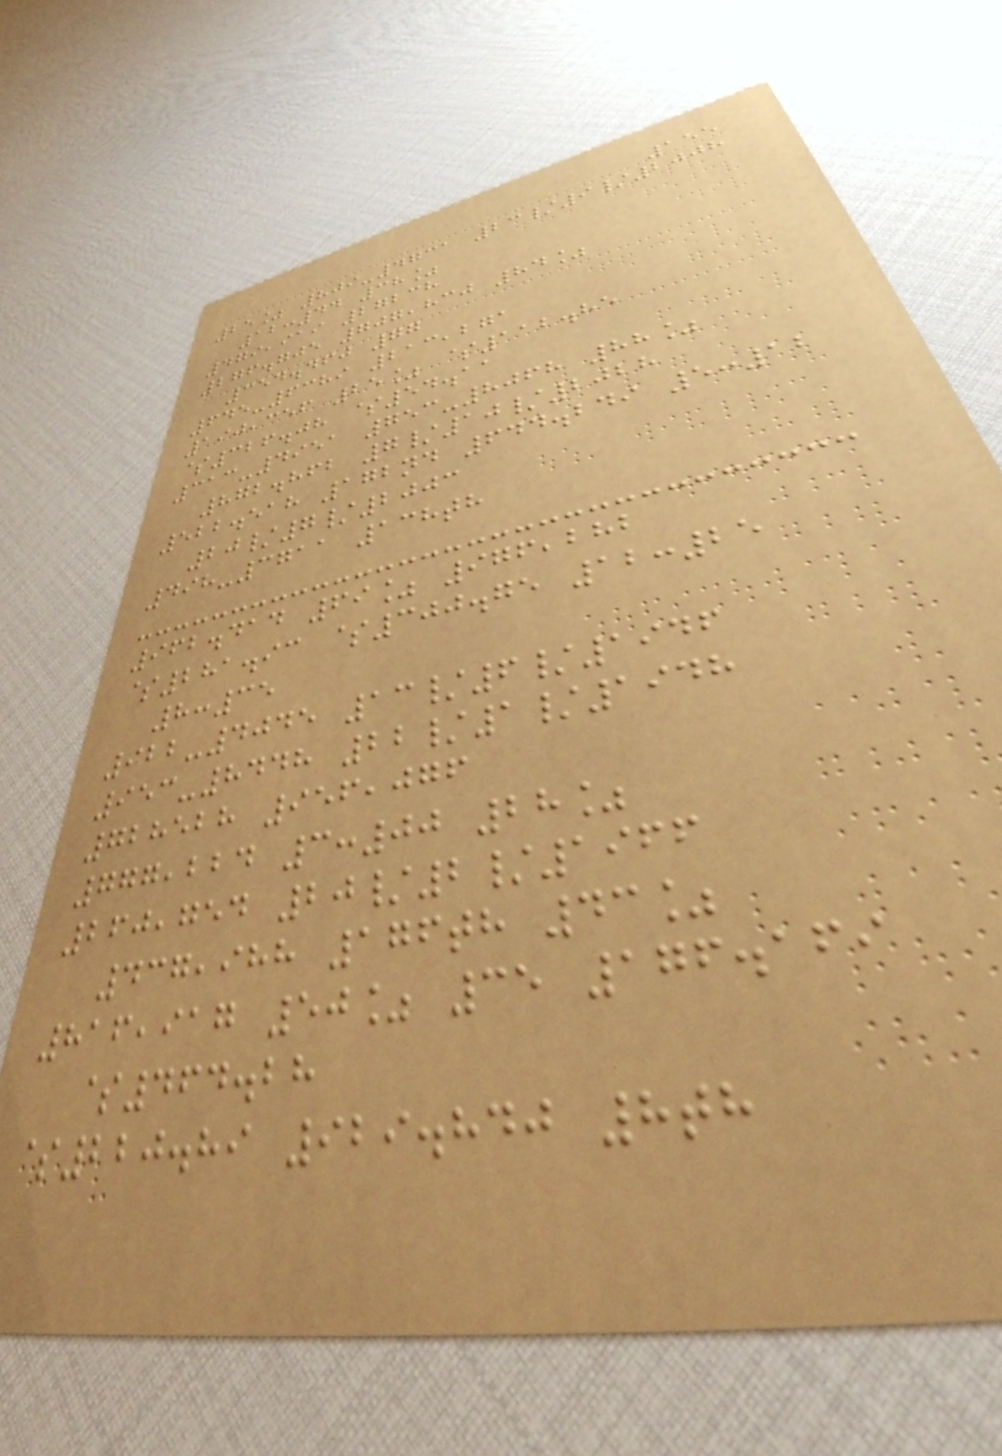155
25% 809-4731 23/9/2008
12:44 38%
479,919 27238
276.705 707,830 84%
354.460 77
645-6389 213,271
190,356 25% $112.85
$326.08 $54.11
313-4951 753-8068 88%
872.862 7/10/2028
522.518 172nd 644.249 5:12
20/7/2003
498-3711 138th
962.414 69% 976,282
$281.93 $300.75 12:25
8:35
922-4045 13/6/1946
953-8448 22/1/1948
728528 956,076
777,224 3:00 28%
260,754 20/2/1966
437,988 176th 43%
816,917 50% 35 176.169
$464.28
$220.89 929.840 8th
